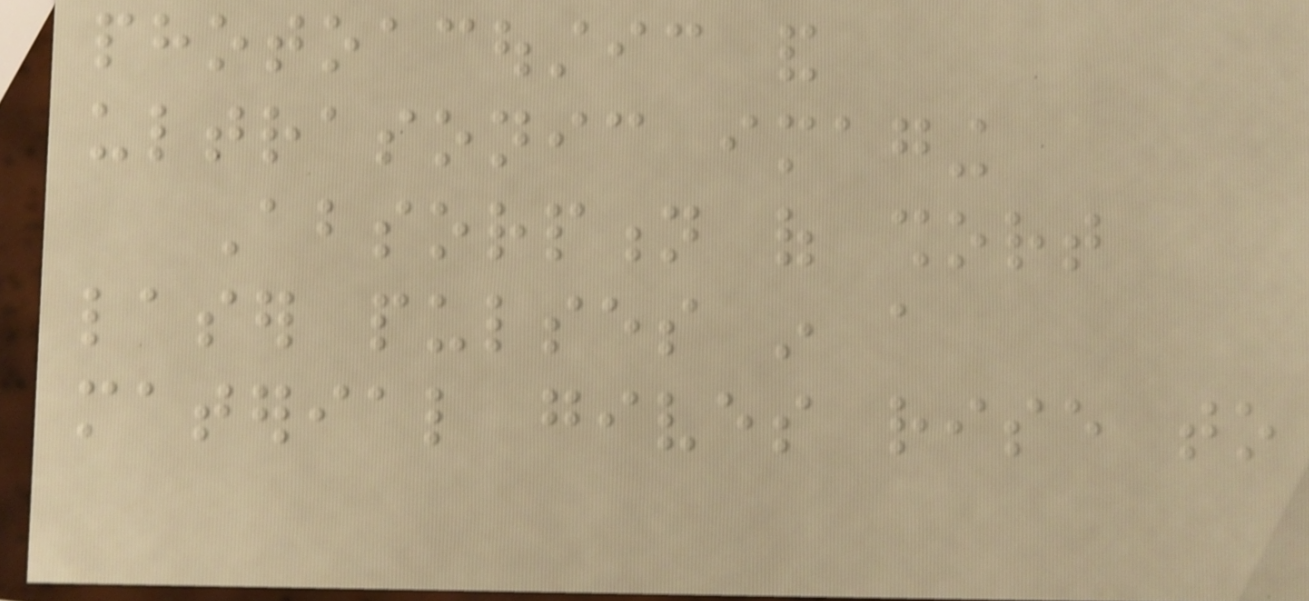photoacoustic and
ultrasonic imaging
Absorption of short
laser pulses in a
material gives rise to
